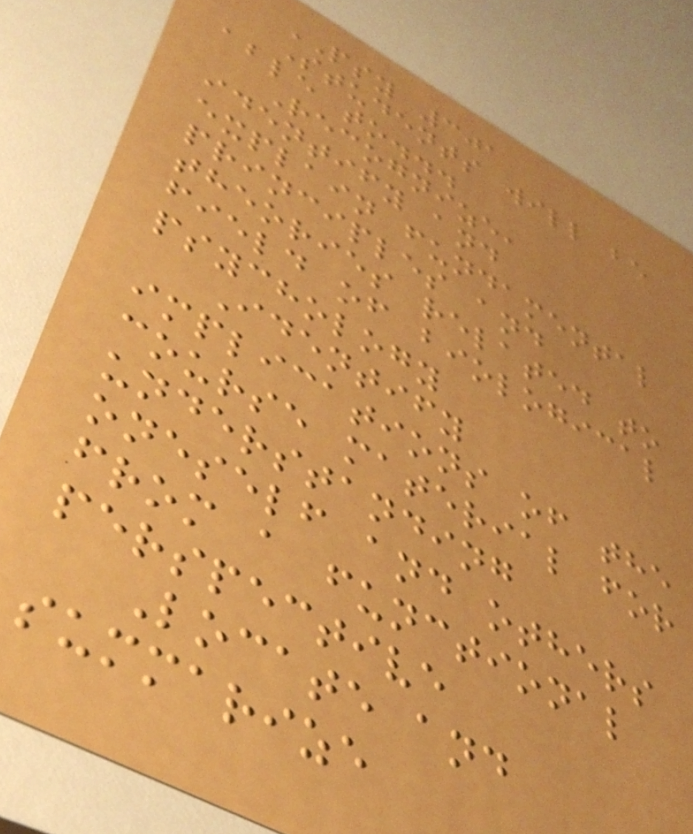PSY 301
Students will be
able to...
Recognize,
identify and
explain fundamental
principles and
theories related to
field of biological
psychology
Identify
implications of the
course material for
understanding
oneself and others
from a functional
perspective
Locate and
summarize
